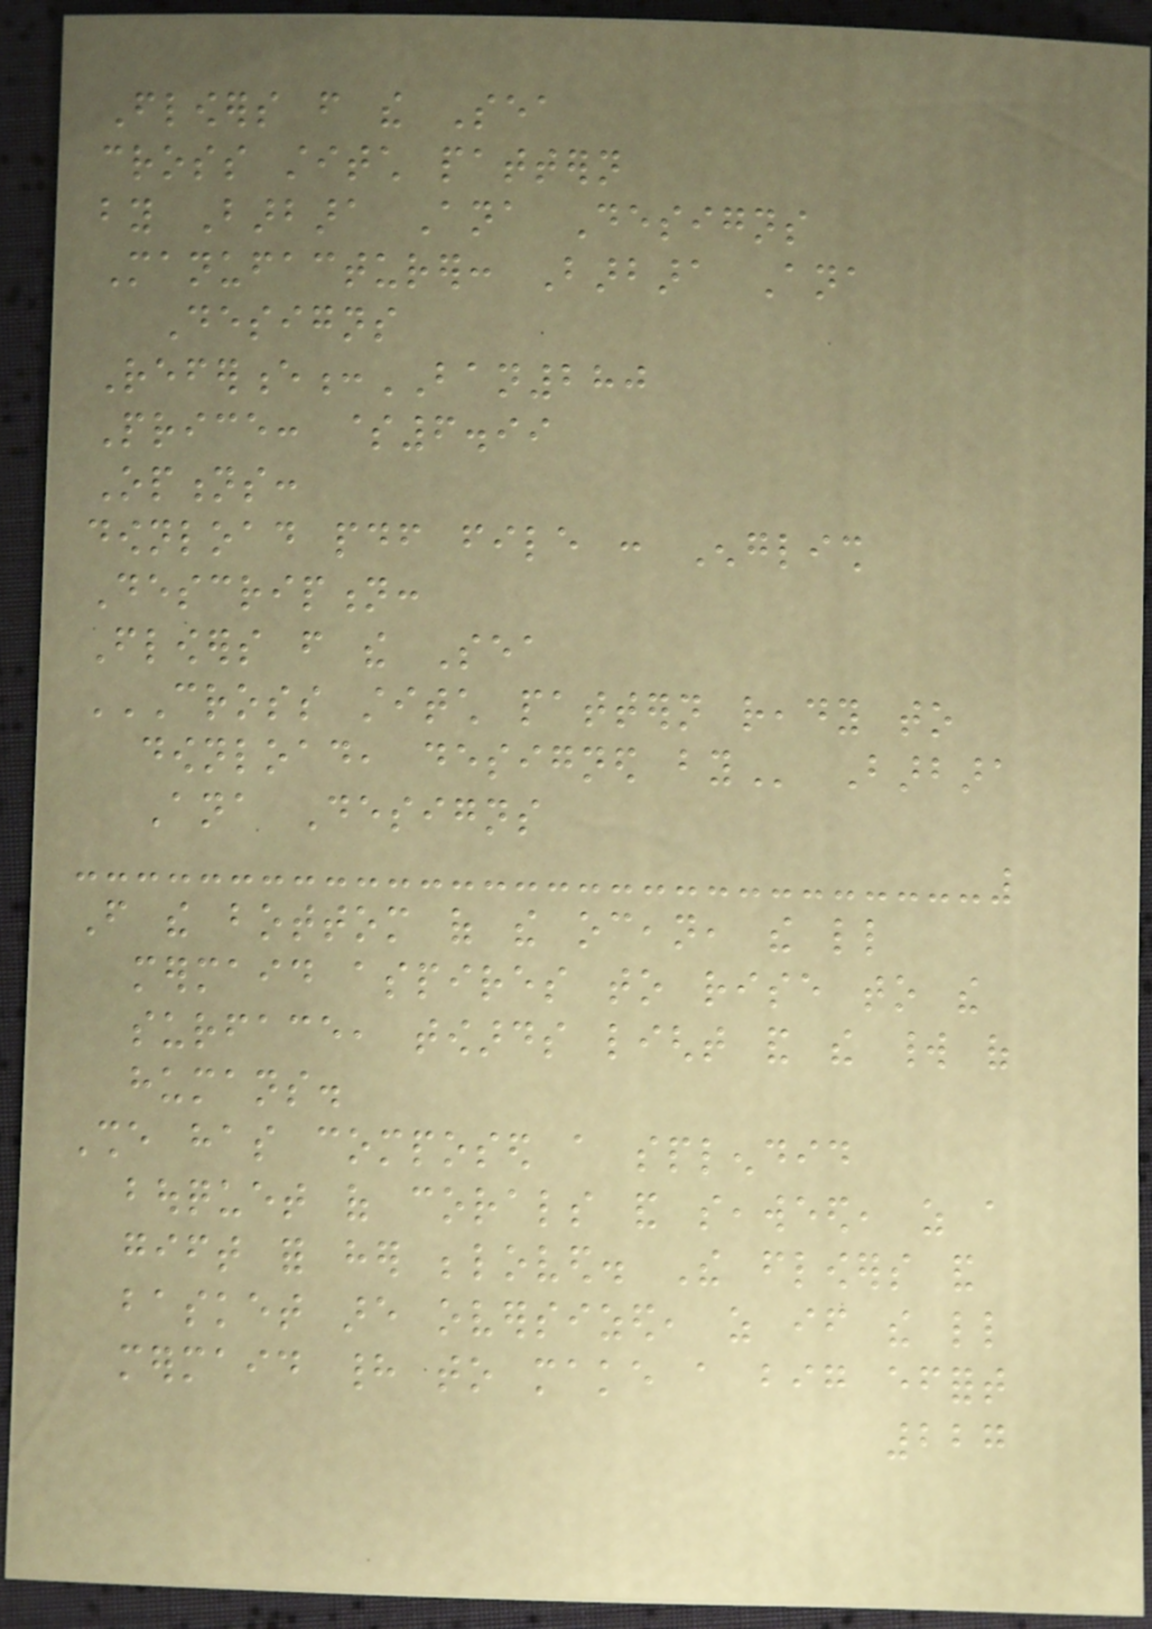Flowers from the Sea
cross stitch pattern
by Barbara Ana Designs
Manufacturer: Barbara Ana
Designs
Reference:BAN280
Price: $6.99
Options:
download pdf file : English
Description:
Flowers from the Sea
CROSS STITCH PATTERN READY TO
DOWNLOAD, DESIGNED BY Barbara
Ana Designs
From the bottom of the ocean, the little
mermaid aspires to rise to the
surface, towards light and the world of
humans.
She has composed a splendid
bouquet of corals and seaweed, as a
gift for her beloved. The flowers and
basket are oversized, as if the little
mermaid had to make a big effort
227
